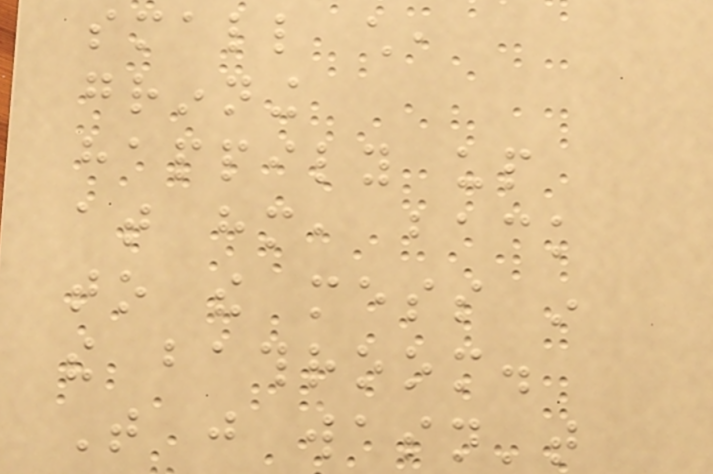small child,
grinning
happily up
at him, back
to the mess in
the bathroom.
That just wasn't
